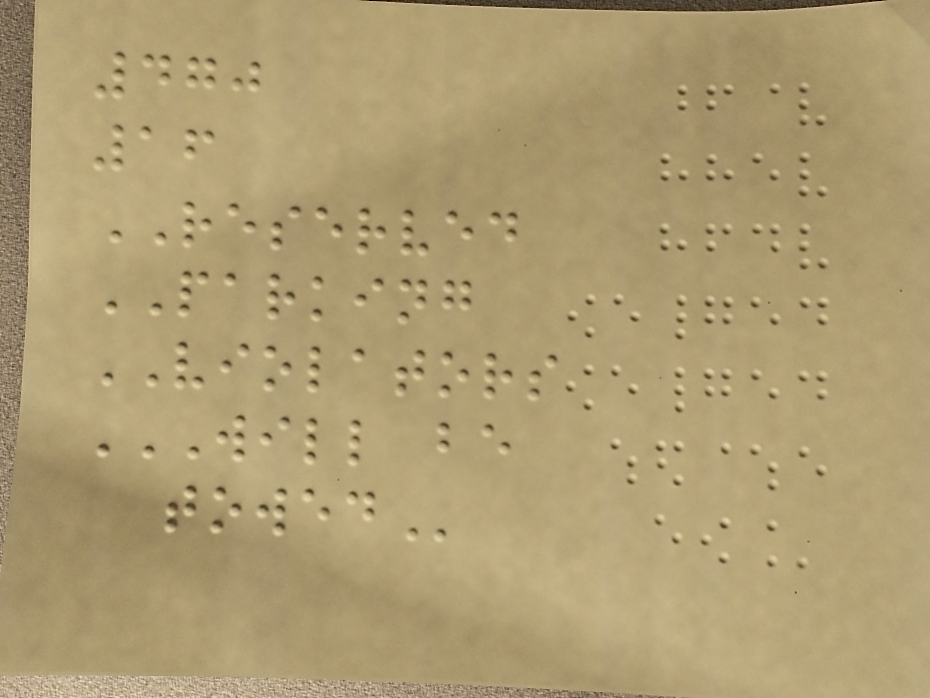470
16
RESERVED
PARKING
VIOLATORS
WILL BE
TOWED
